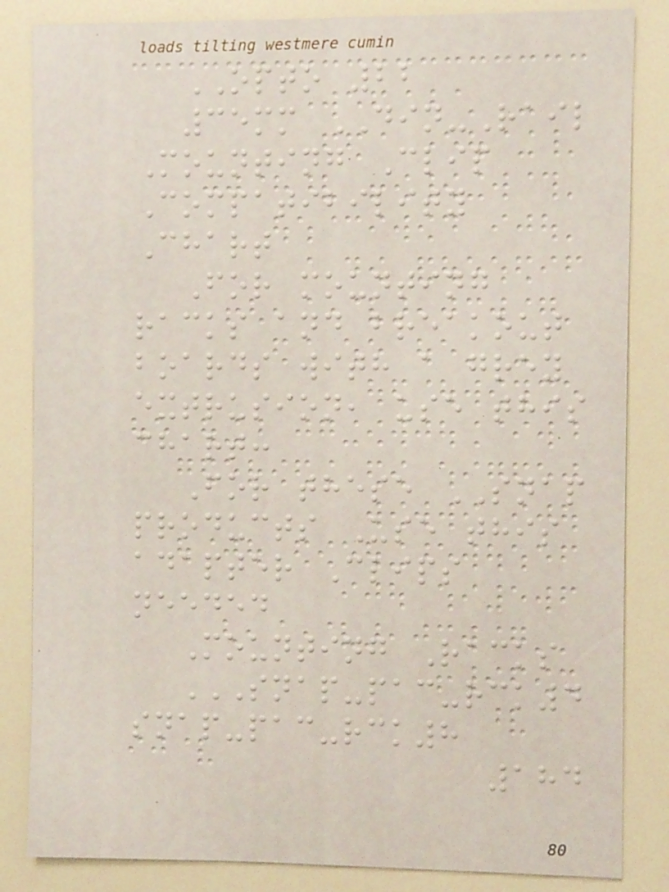OPTO 22
35mm DIN-Rail
Mounting Clip
Compatibility
Chart
For mounting
racks and breakout
boards with a grey
extrusion, use this
chart:
For these SNAP
products Use this
adapter Clips
needed
Mounting Racks
SNAP-PAC-RCK4
SNAP-PAC-RCK8
184
